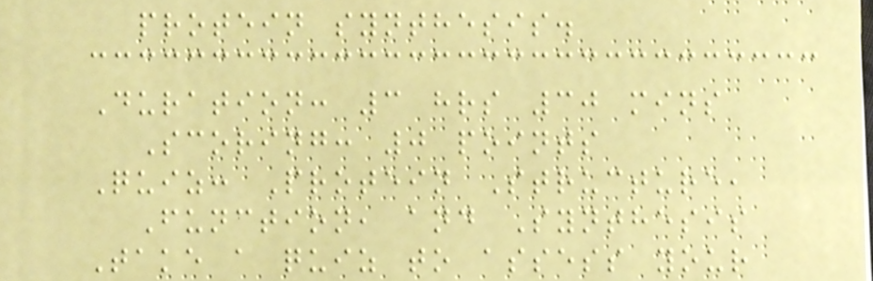protein synthesis.
Duration: 3 hrs 30 mins
Scoring: 0 points
Quiz: Protein Structure,
Function, and Synthesis
Take a quiz to assess your
